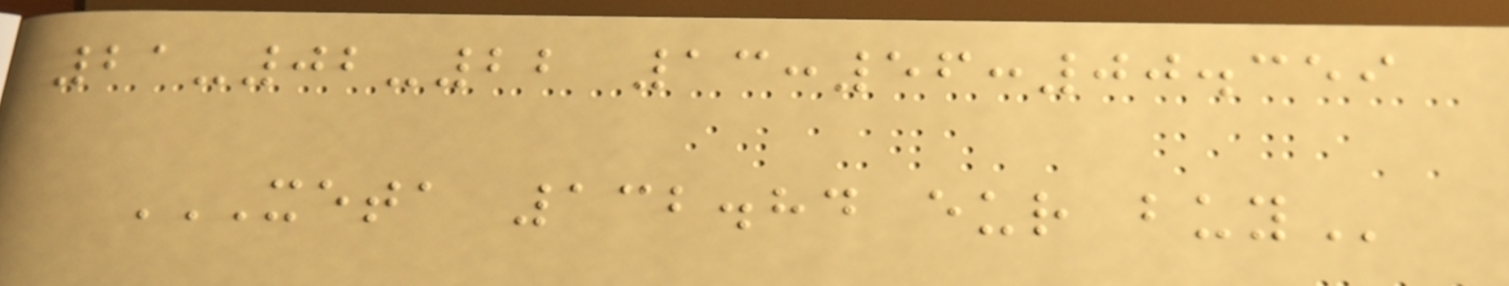21-02-22 13:56:00.359
XETA 132.84 EUR BUY
